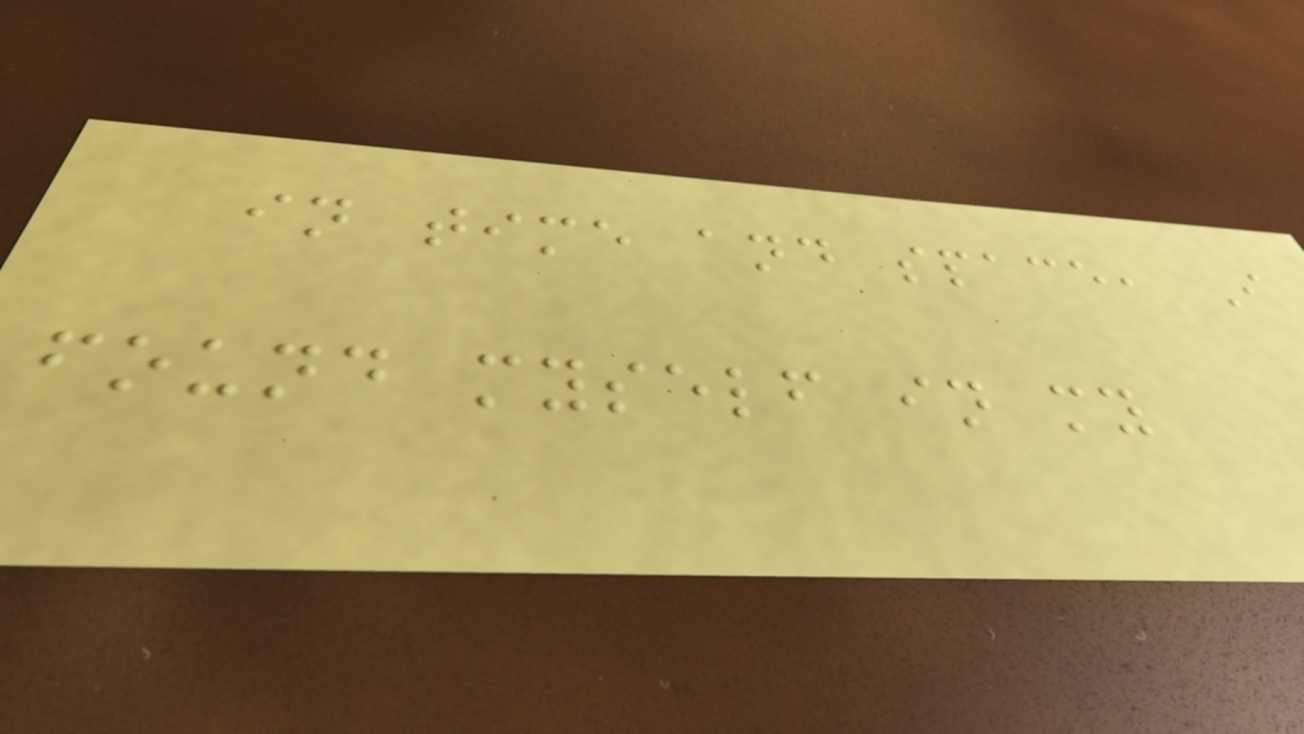in time and space, I
found myself in my
